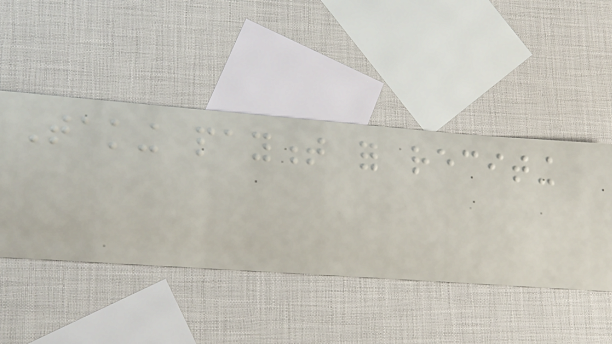Taking payment for reciting
